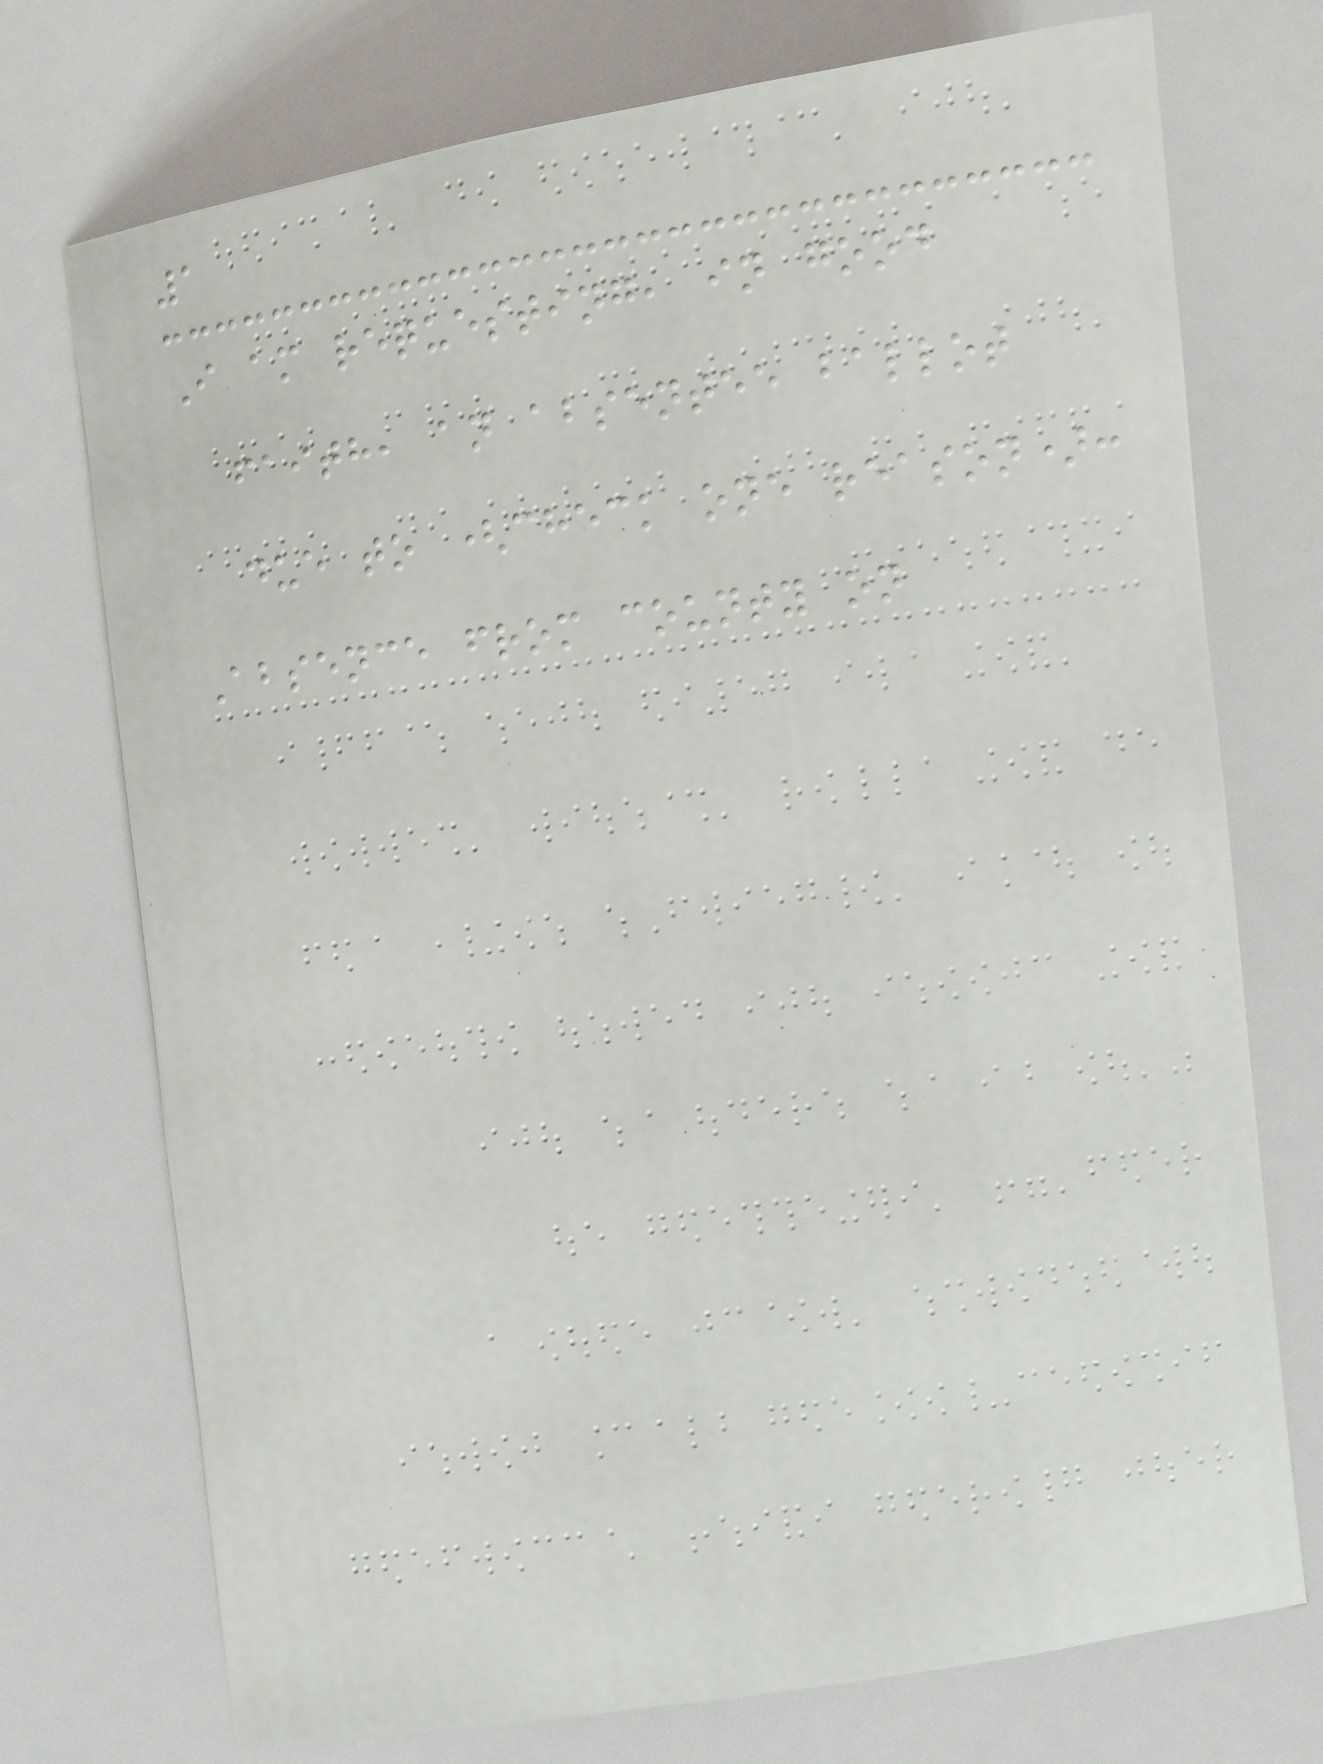1
I am requesting, in good
faith, an absentee ballot
due to (check one reason):
Absence from county on
